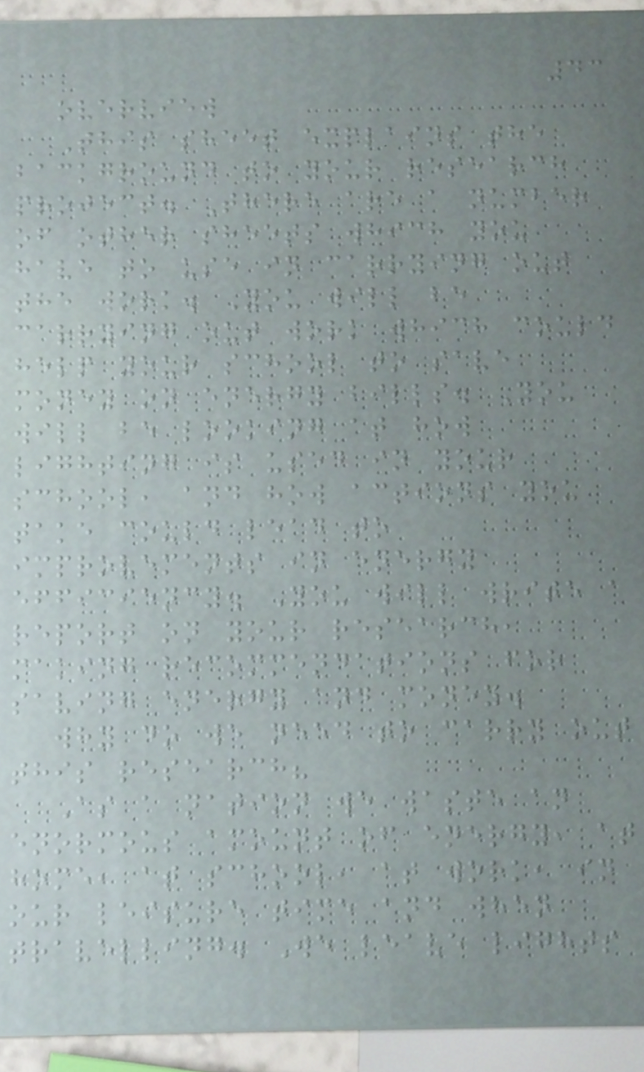43
overview
This sheet explains the
background to your research
project. There are a number
of other sheets which you
have to use in carrying out
the work. You will be
carrying out work which could
help your school to save
money on energy bills. You
will be looking at how
lighting is used in your
school, and how actions you
take could lead to
improvements in energy
efficiency. You will write a
report on your research,
making recommendations for
saving energy and money.
why do we need to carry out
this research?
As a nation we waste an
enormous amount of energy, at
home, at school, at work, in
our leisure time and when
travelling. We leave lights
